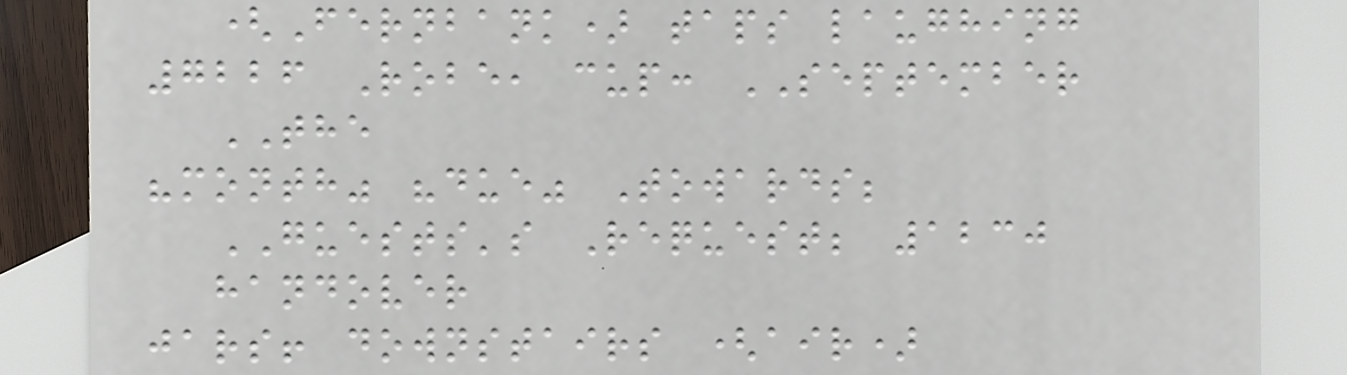(Fernbank) taps laughing
7226 Robe, cup: SEPTEMBER
THE
"month" "due" Towards;
GUESTS's Request; 1230
handover
jars! downstairs (air)
